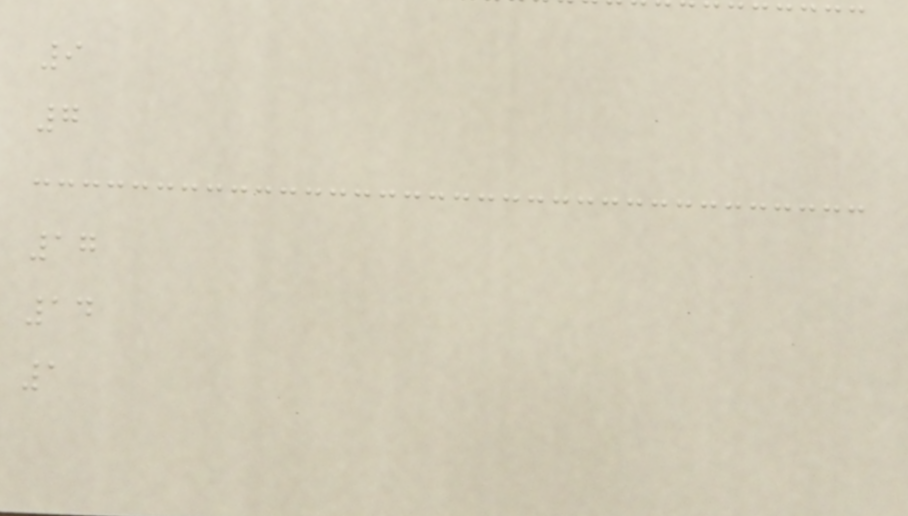9
7
17
14
1
